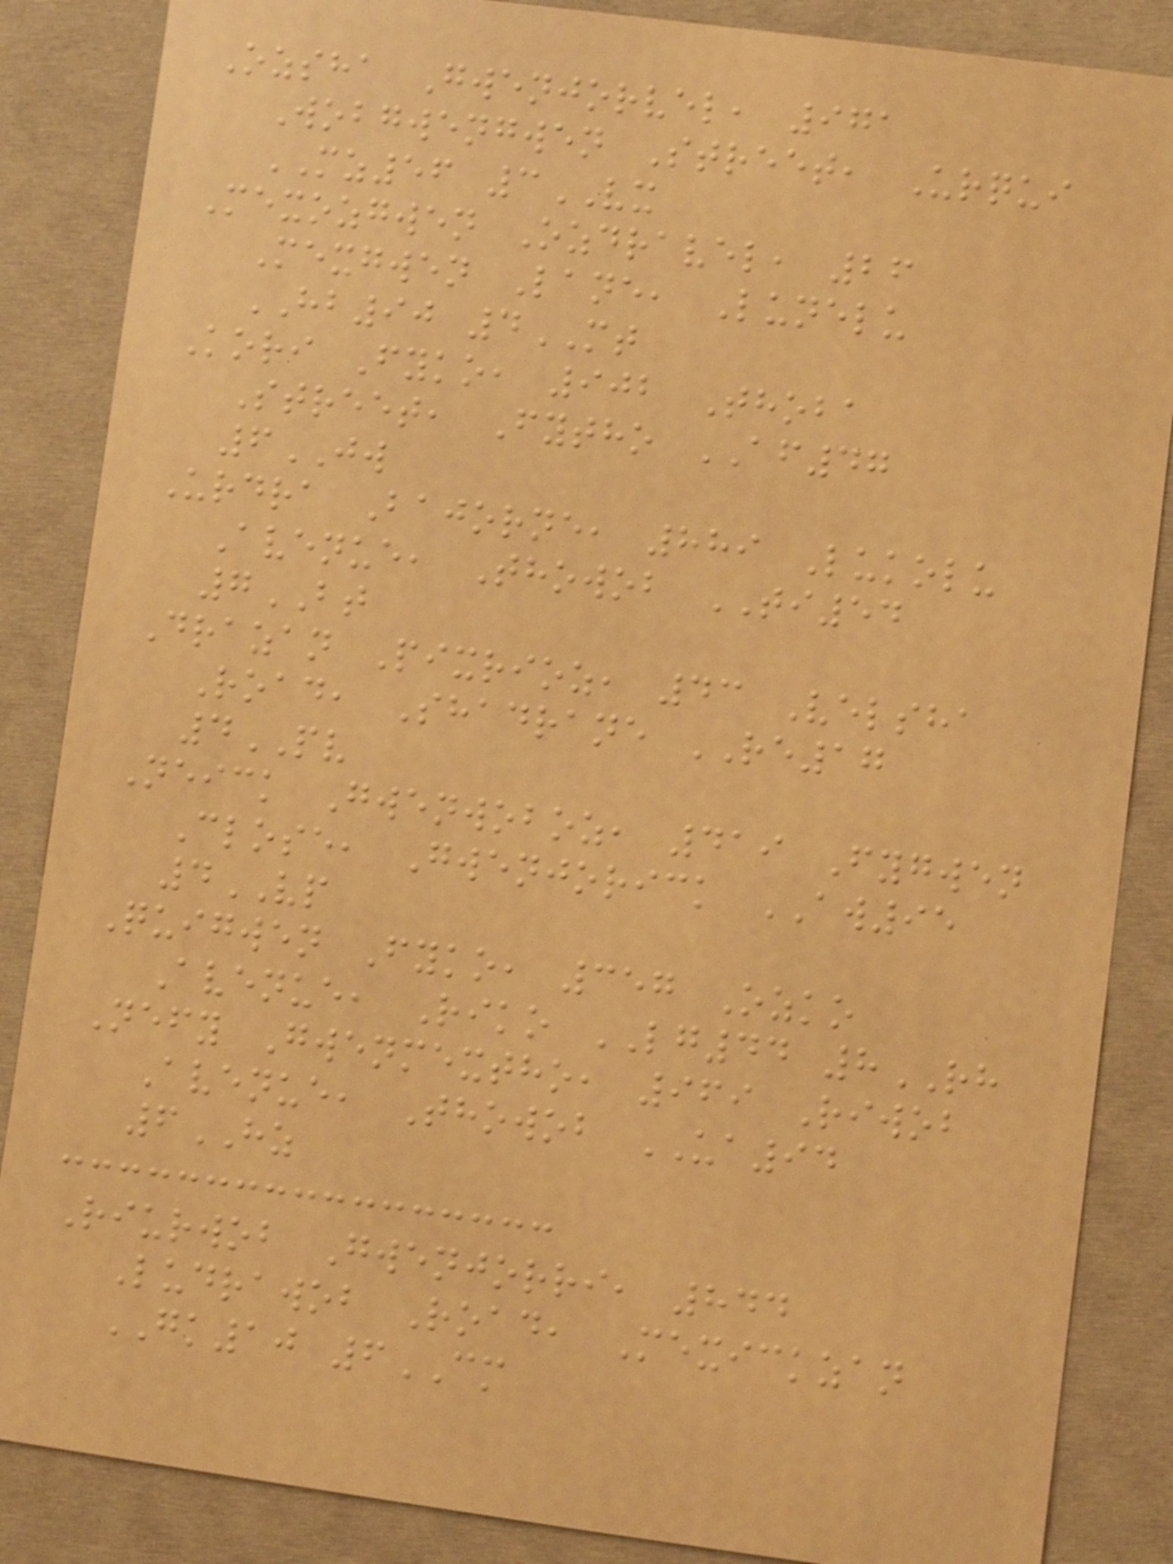Ozsha Gwenjorvel, 971
Wobgwengwen Street, Urqui
MZ56 3VX
Mexozgwen Ozdravel, 26
Mexgwen Lane, Lunelu
HB90 4MT
Kori Fyko, 902 Thoba
Street, Fytho AF47
6JW
Urdra Bajorne, 889 Lukolu
Avenue, Thowob TI54
7BT
Drazan Pixrioz, 43 Velsha
Road, Shadrane RE17
4PV
Neick Gwenwoboz, 419 Fygwen
Close, Gwenjorick AW95
4VP
Quigwen Fyko, 357 Ozko
Avenue, Riko LG44 8RH
Nefy Gwenmextho, 969 Riwob
Avenue, Thowob UA94
6HZ
Riurwob Gwenjorri, 844
Ludrawob Road, Mexickzan
GK10 6CM
